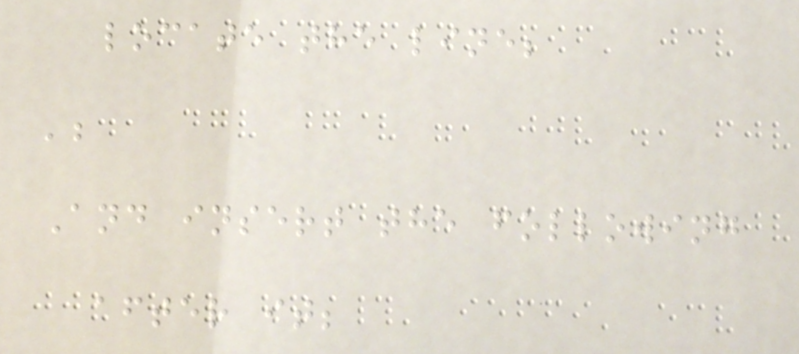locate the line;
';
And insert the following
after it;
